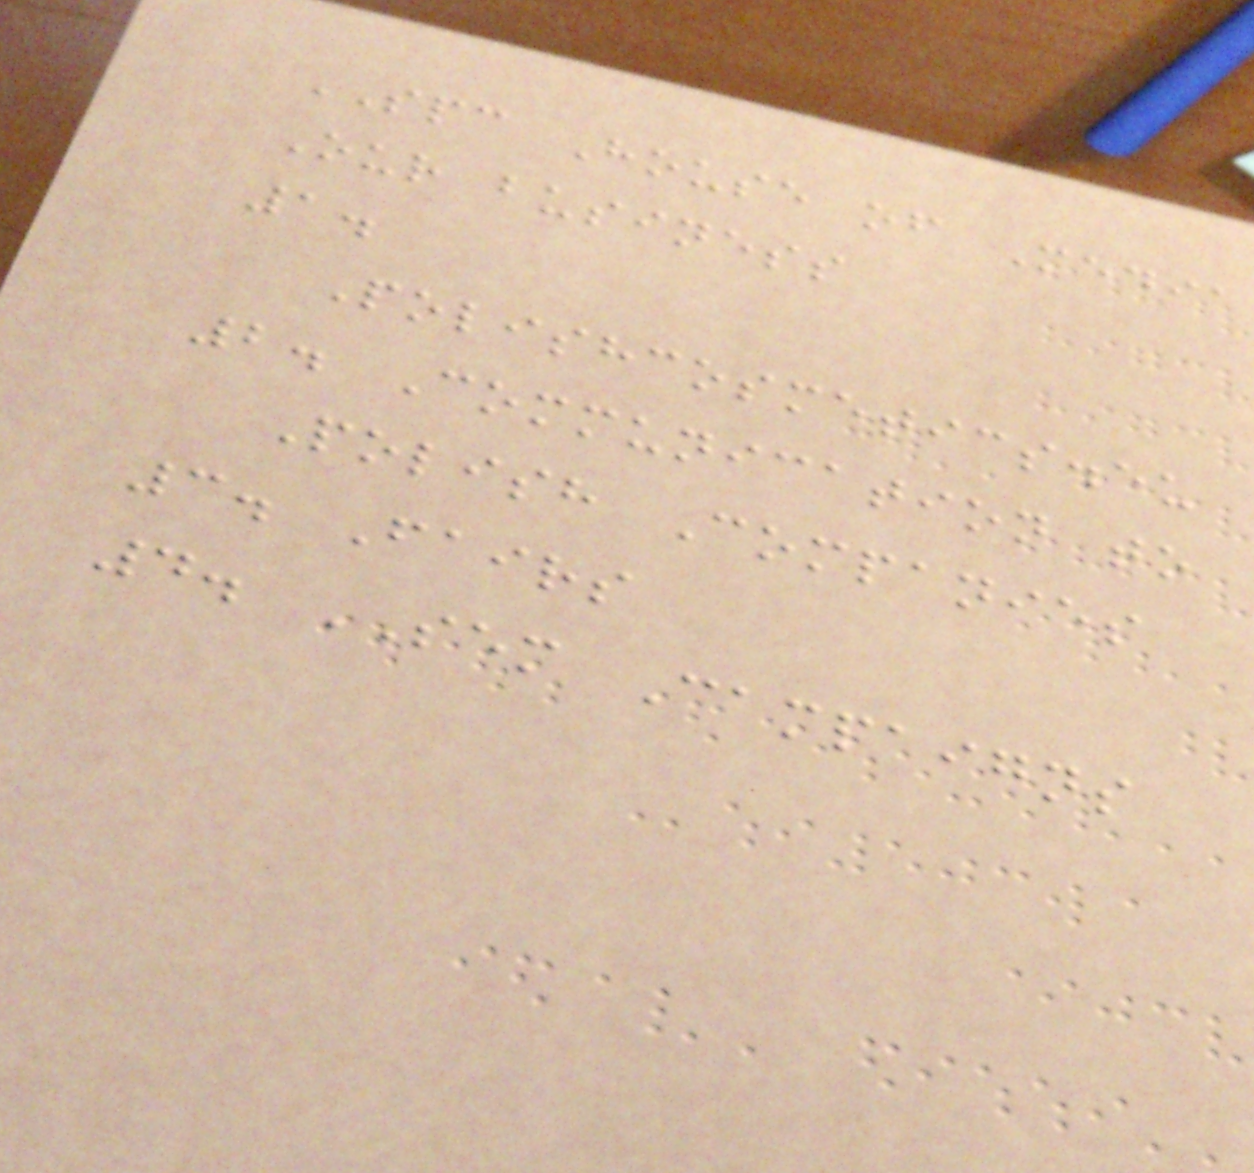SPC House of Media
Our business
1.
Polishcosmetics.eu
2. Communication to
Polish Companies
3. Fairs
4. SEM Campaigns
